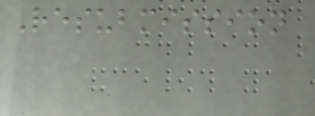Resubmission
